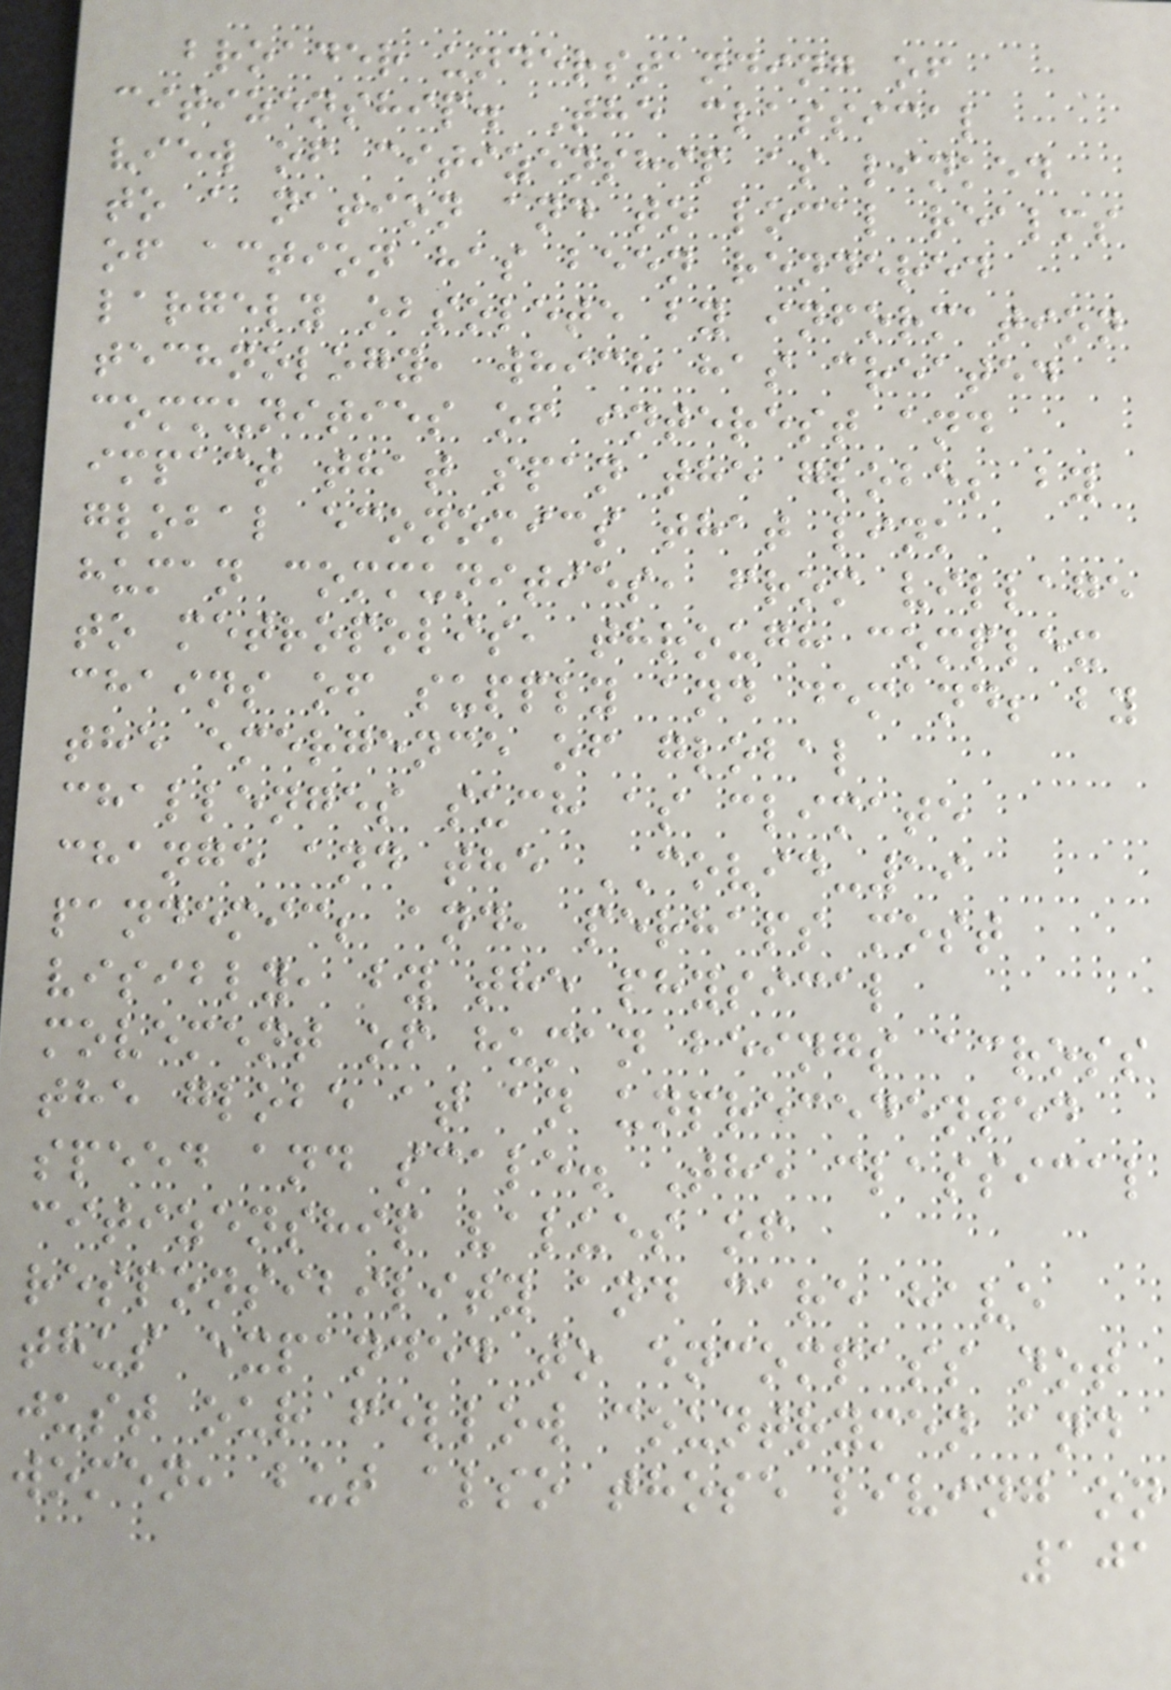broader understanding of
citizenship. The classical
view of citizenship as linked
to a nation and to local realms
of action has been rendered
largely obsolete by information
technology, which has created
communities of interest and
impact that span the globe; by
global economics that link
human communities, from village
to metropolis, through complex
chains of supply and demand; by
the emergence of global
challenges such as climate
change and the COVID-19
pandemic; and, perhaps most
visibly, by the physical
movement of human beings across
the globe at an unprecedented
speed and scale. The classical
citizenship values of
responsibility and care have
thus expanded to encompass not
just our fellow countrymen and
women, but also those living on
101
